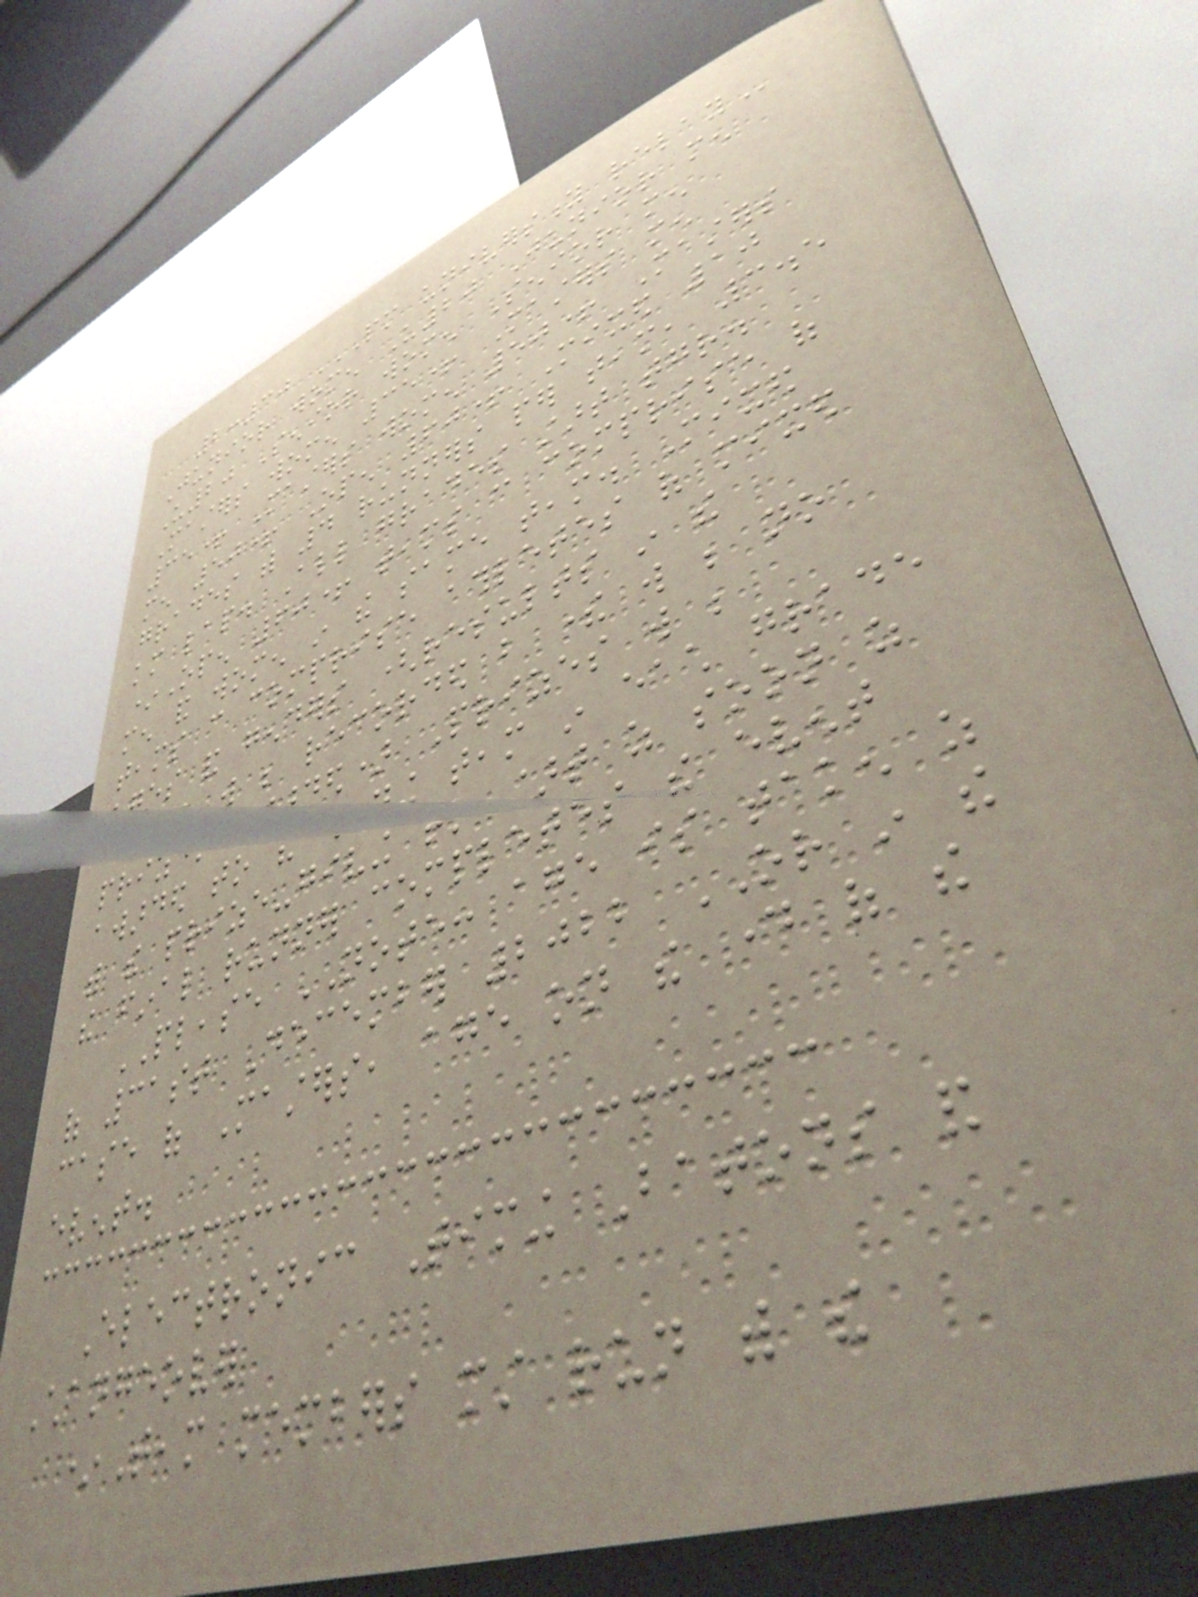2:30 PM UNIVERSITY RELAY
Junior women U20 Junior men
U20 Senior women Senior men
Masters women 35+ Masters men
35+ Masters women 50+ Masters
men 50+ Open 60+ Mixed 10
grades with 4 runners per team, 3.5
km lap. All grades start together.
*Open 60+ teams can comprise of
men and women in the same team. Mixed
teams can comprise athletes of mixed
ages and genders (results in the
grade will be recorded but there will be no
prizes awarded) Prizes will be
awarded to the winning team in each grade
with the prize-giving to start as soon as
the final runner completes the event
PLEASE NOTE: age is taken as
of 31st December 2022 OR in the
case of Masters, age on the day of the
event.
Electronic Timing Batons and
Changeover
*Team members must run with the
